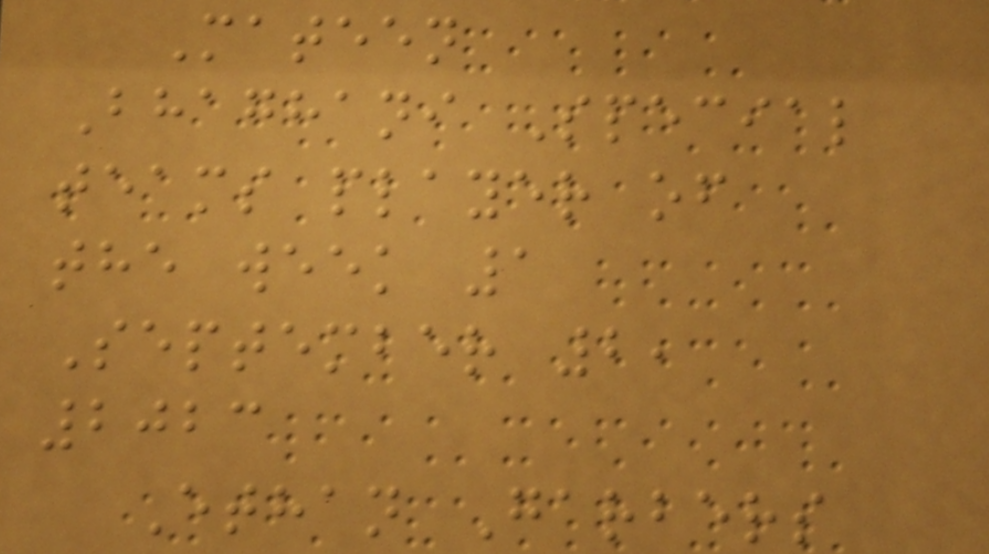Mateen
Bhaghani Special
teams player of
the week 1
September 2,
2023
Ethan Garbers
